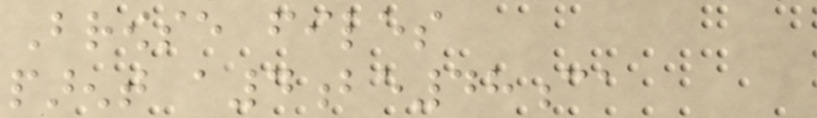Browse files
parent a4be48ca
